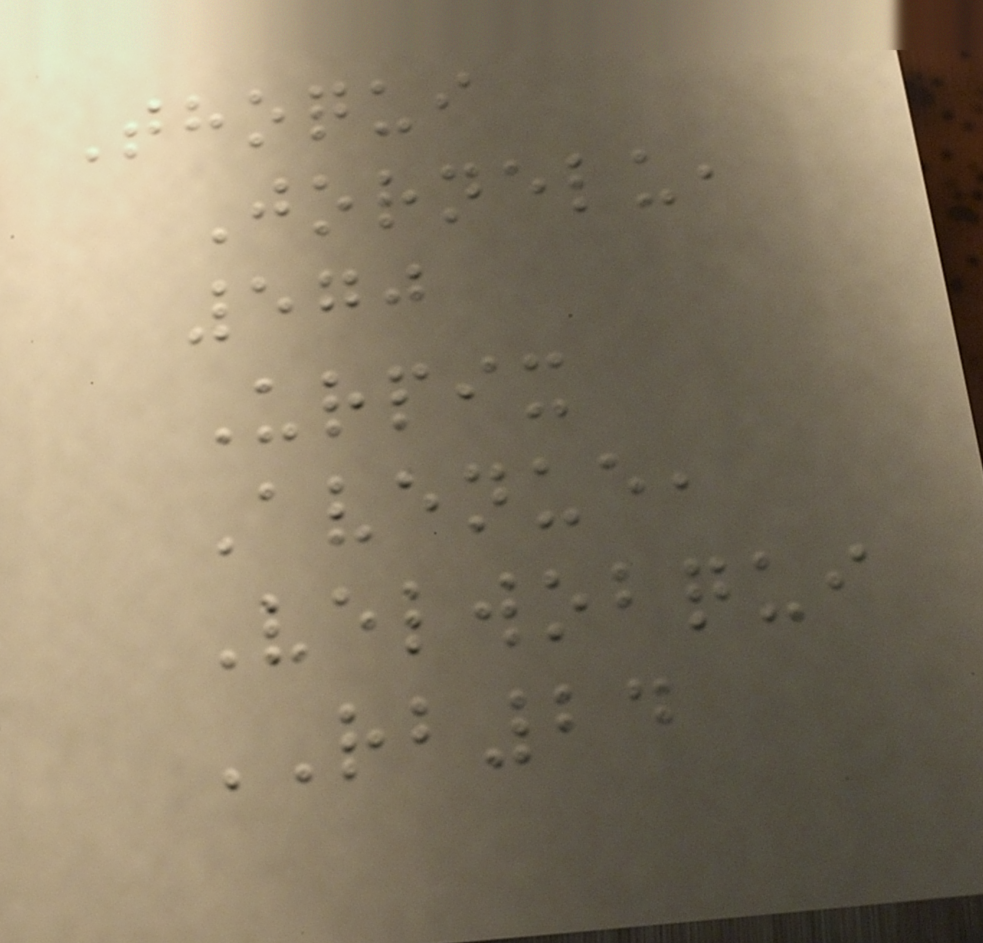Thoqui
Jornelu,
570
Urpix
Avenue,
Velwobqui
RB24
